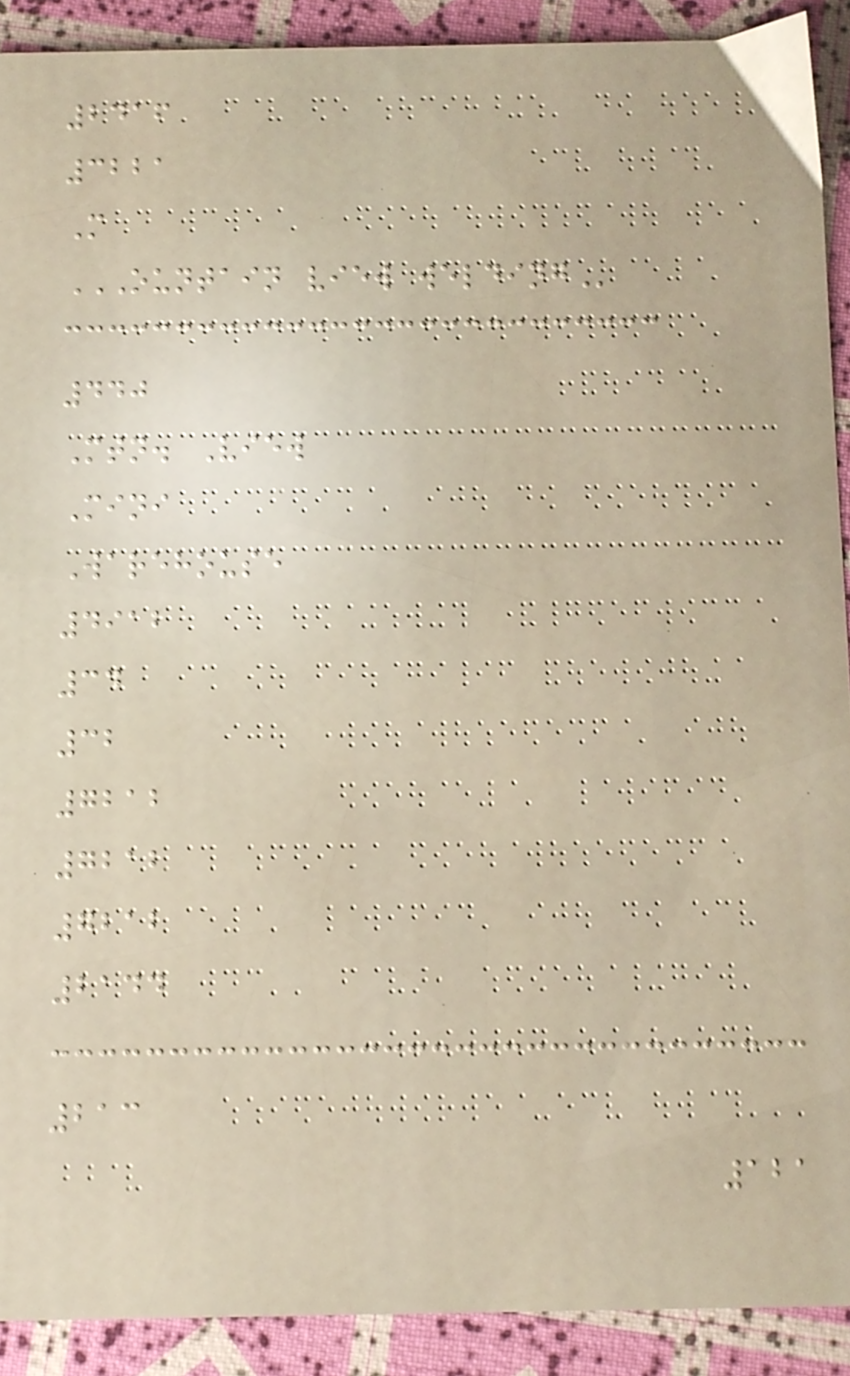2416
3221
M
OUNTAIN VIEW WELDING
440
Mtn. View
Mini
Warehouse
4912
34
32
7212
7212
7212
2144
213
121
